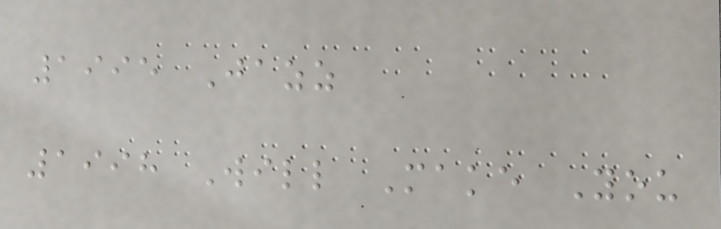1995 Jazz
1998 Will Make You
